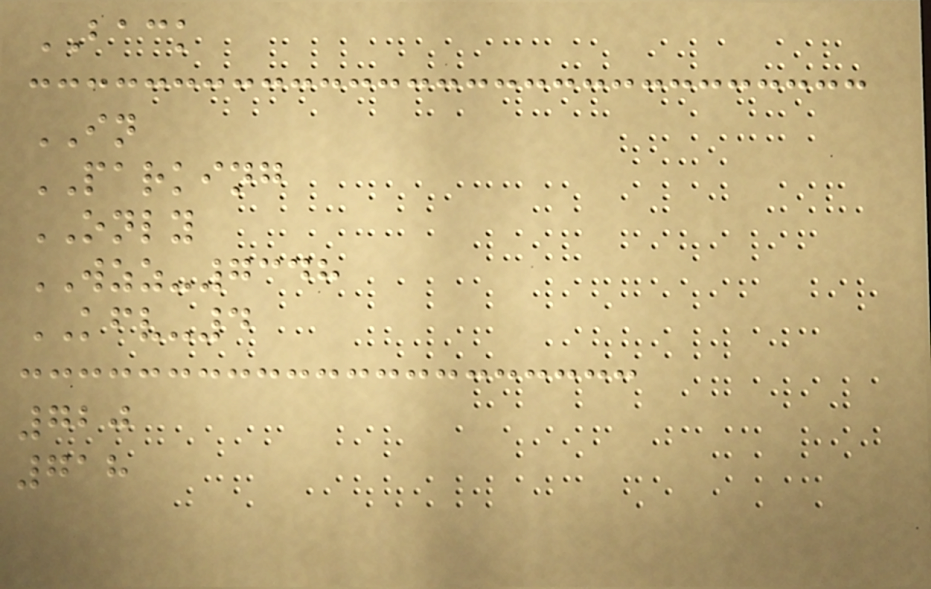BACK
IN
PARKING
ONLY
WZZ-7348
KFV-4
720
718
